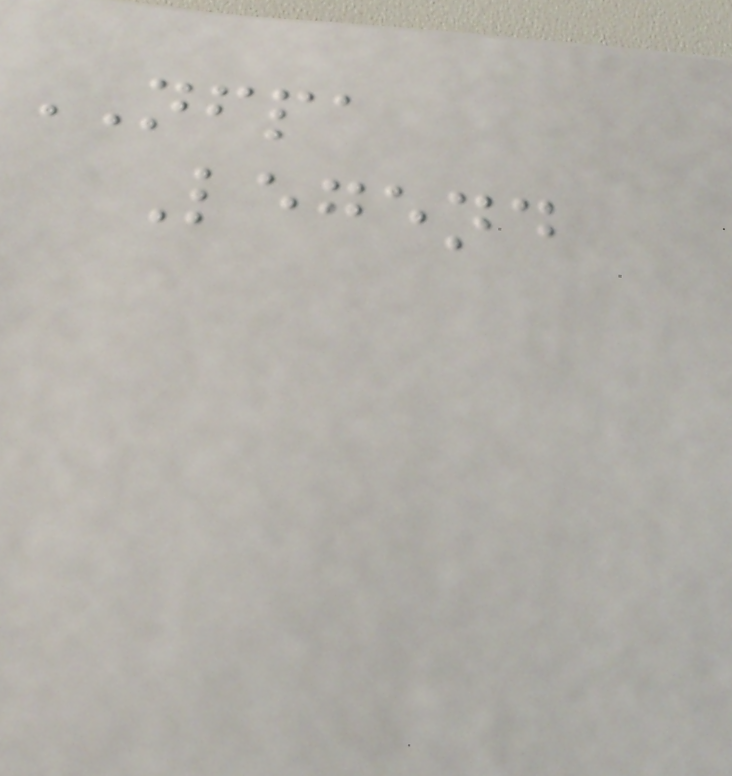NFPA
Legend
